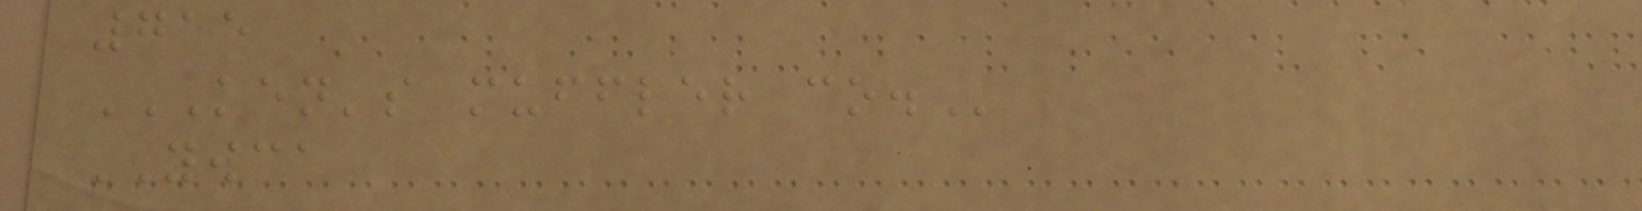715
KEN'S MUFFLER CO.
YWCA
